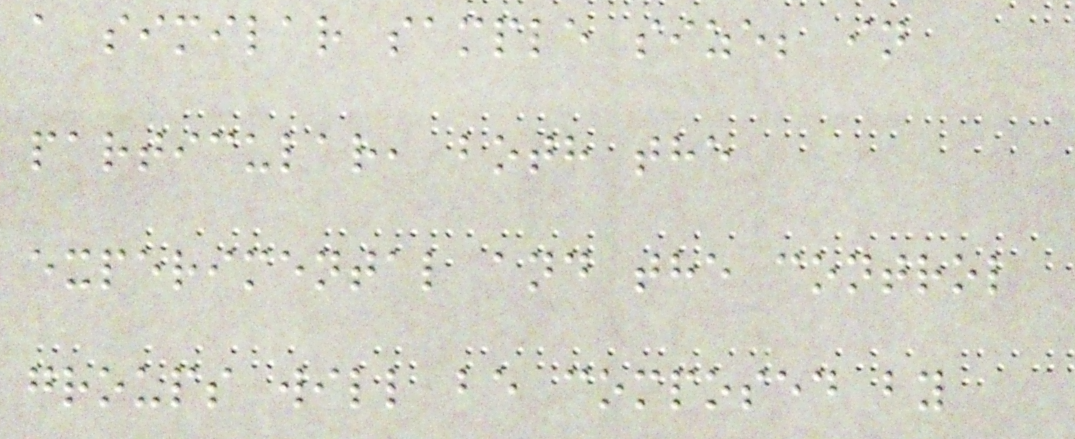a similar sample size; in
particular, both the
experimental and the control
groups will be composed by
